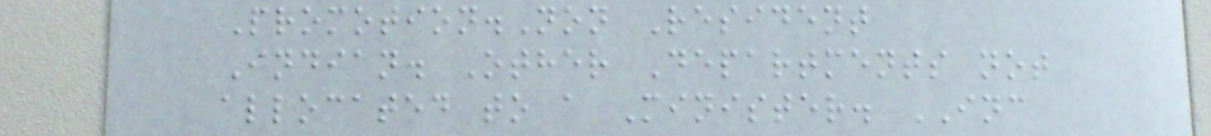Promotion.Non Resident
Indian. Other Departments not
allocated to a Minister. INC
